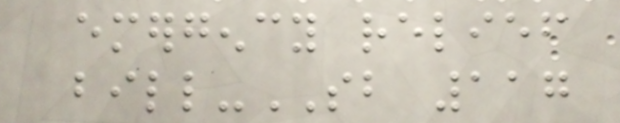emergency relief
bill-SB 117
